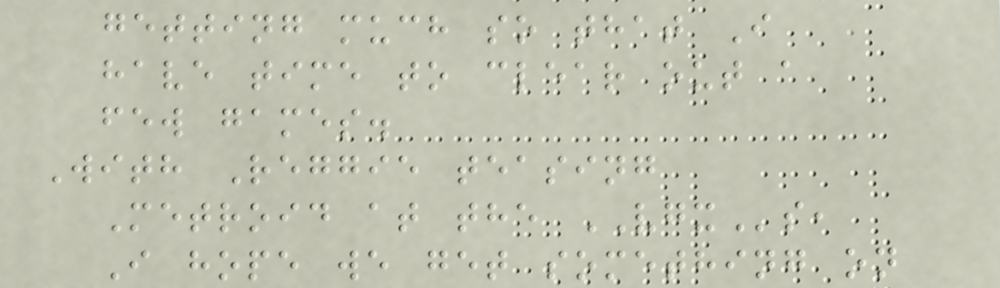getting much so that I
have time to clear out a
few games.
With Reggie teasing
Metroid at the VGXs,
I hope we get something on
